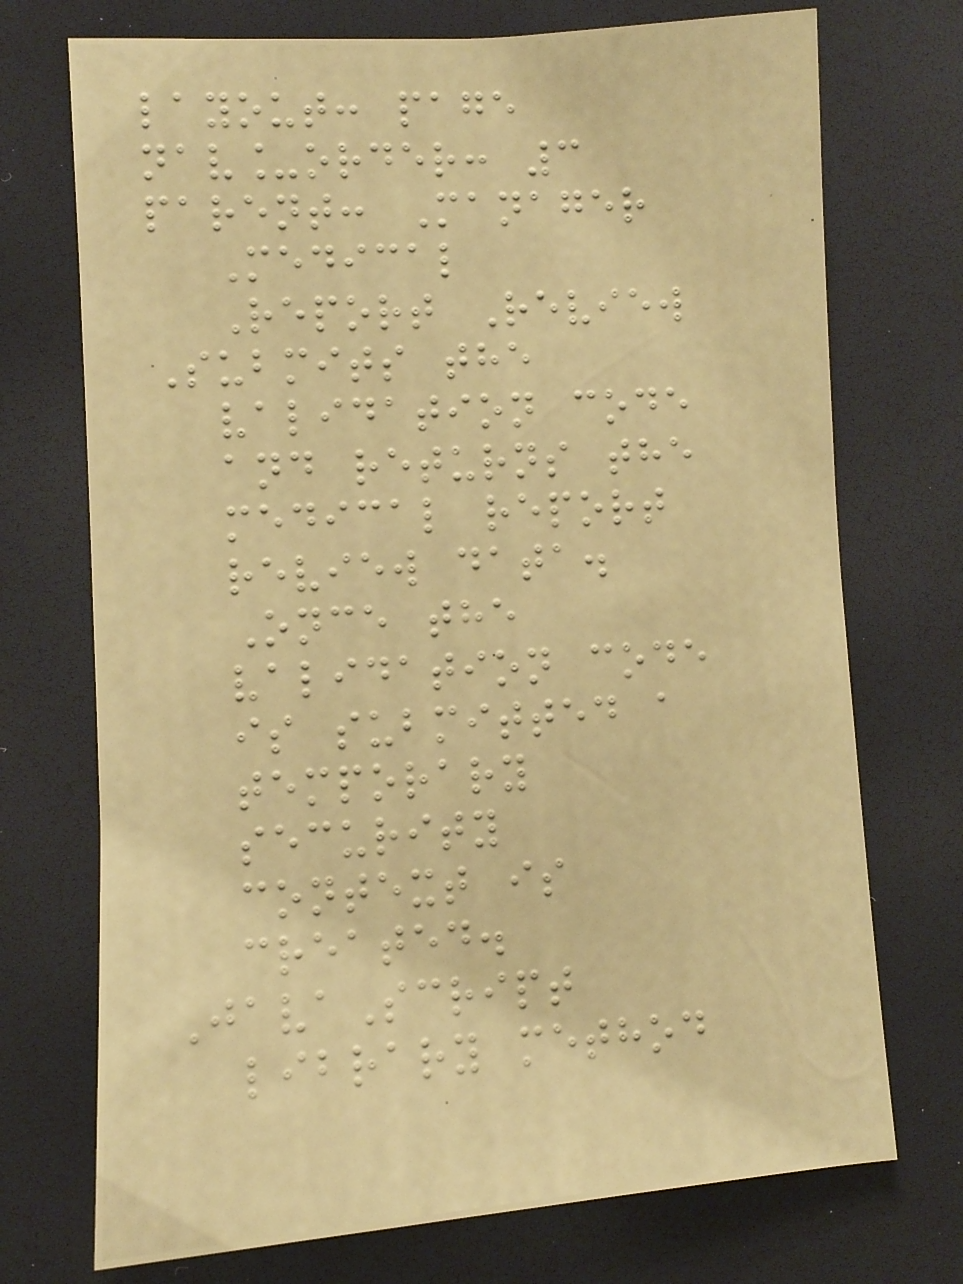layout: page
nav_order: 3
parent: Manager
Medical
Report Review
Submits the
validation code
and returns the
medical report
review data.
Once the
validation code
is submitted a
temporary
security
context is
created.
JavaScript
library method
